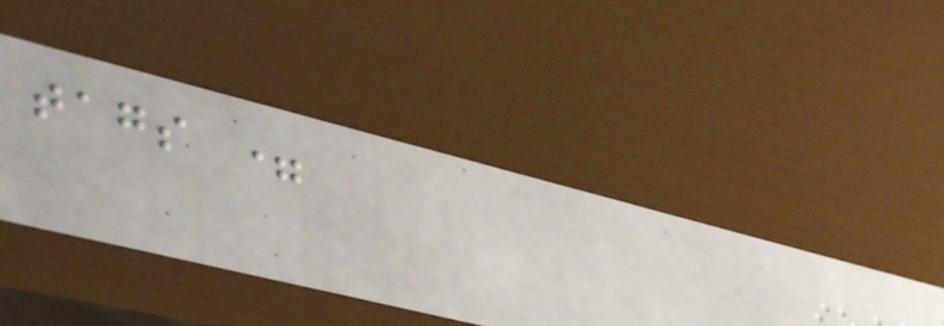tags =
